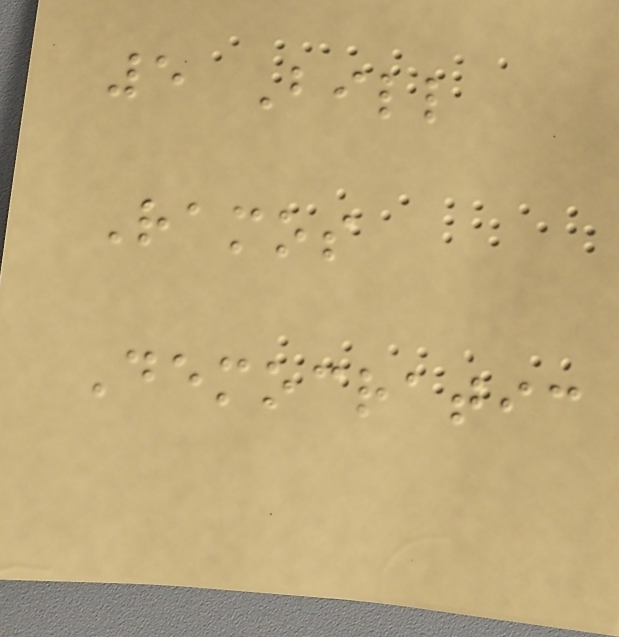5 Bill
Ramos
Democratic
